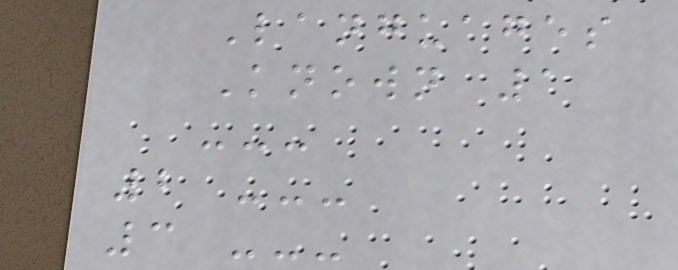Languages
Known 1
---
2 ---
3 ---
